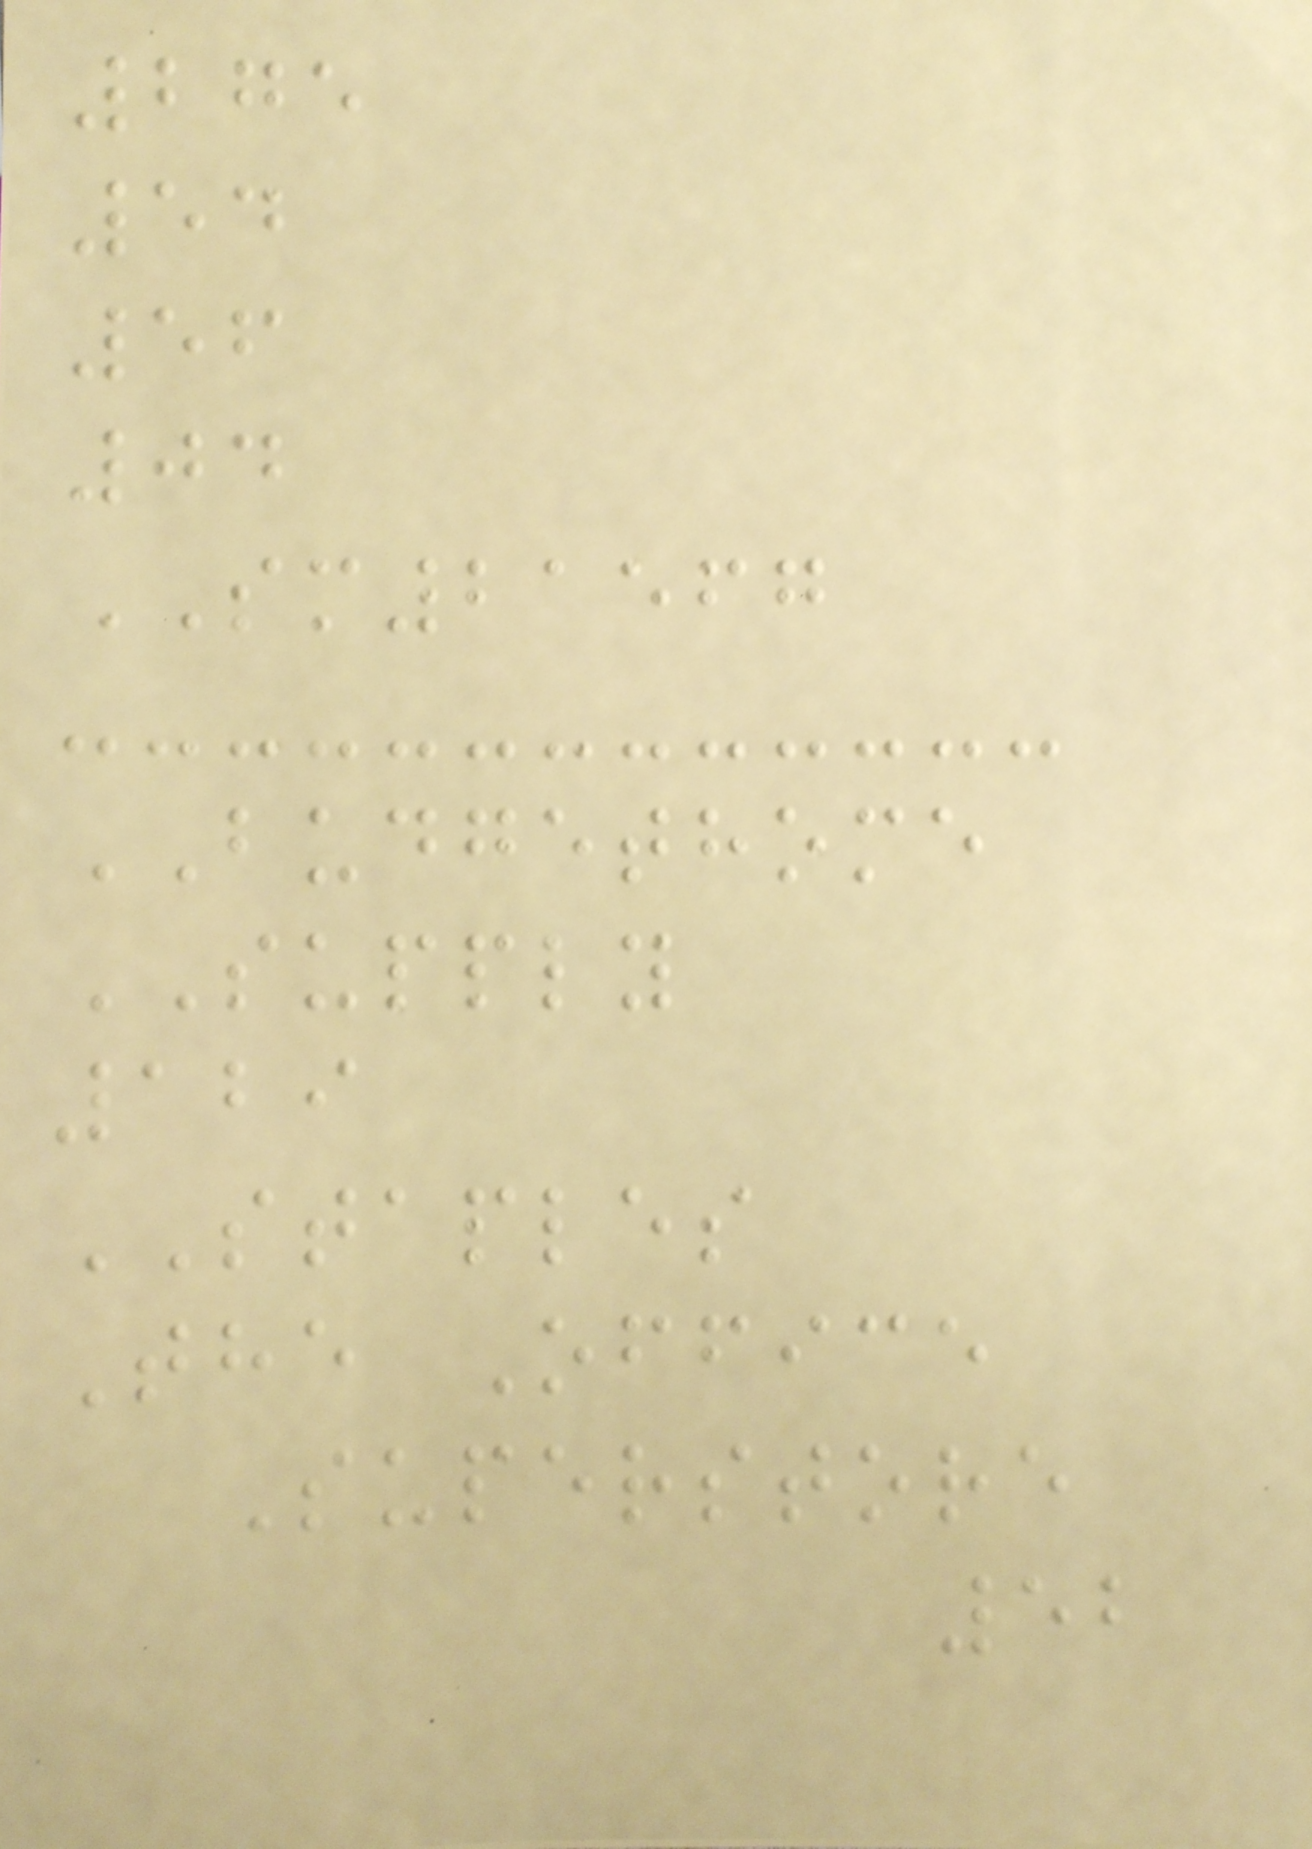275
54
56
04
SM21567
BUDGETHOME
SUPPLY
129
STAPLES
The Office
Superstore
52
